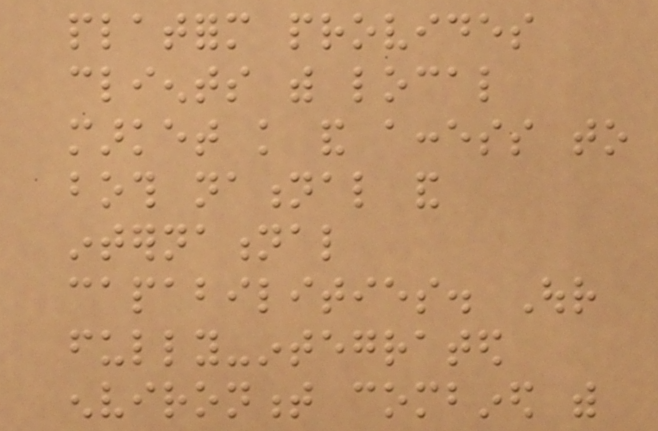platform provides
clients with local
market knowledge and access to
both national and
international
capabilities. Our
fully-integrated
environment combined with
